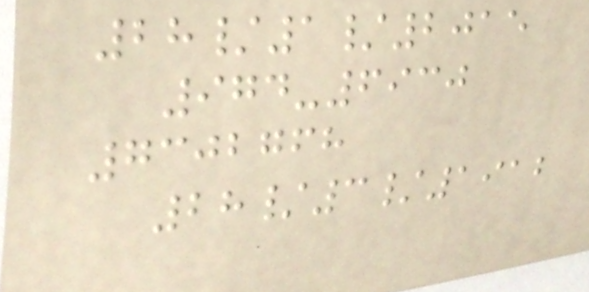28/1/2015
974-6930
7302768
28/3/1912
